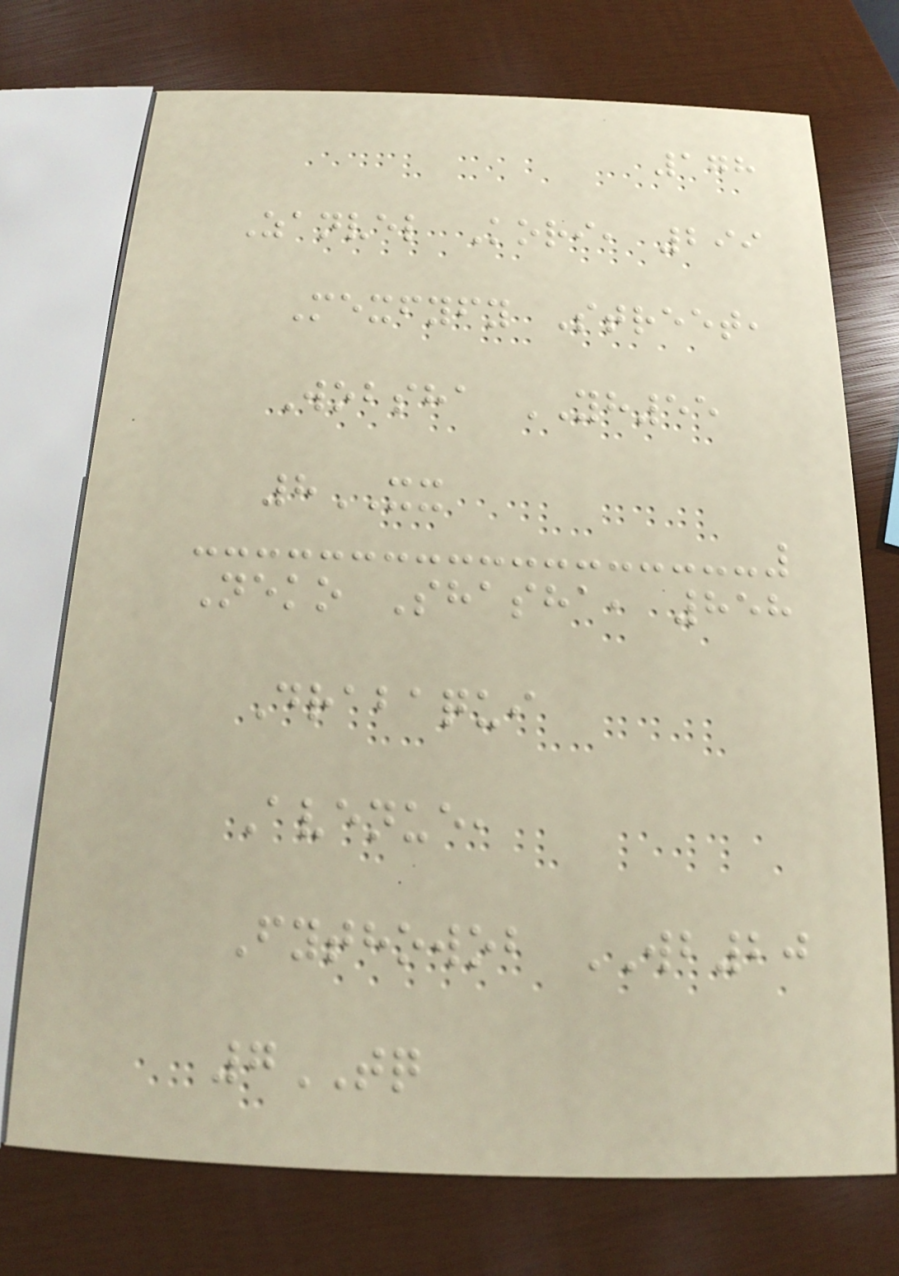178
Zanvel Kori, 299
Mexfyfy Street,
Wobsha YH55
8XX
Neko Shasha, 858
Drabaqui
Avenue,
Fythowob WB20
7TQ
